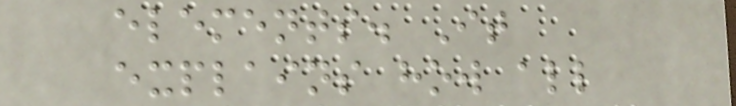elements. It
explains how all
